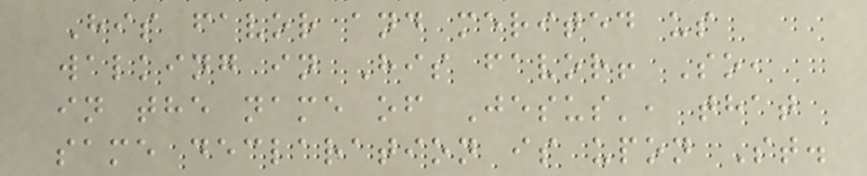His favor and merited us
walking in His favor! So,
in the name of Jesus', that
same declaration is upon St.
